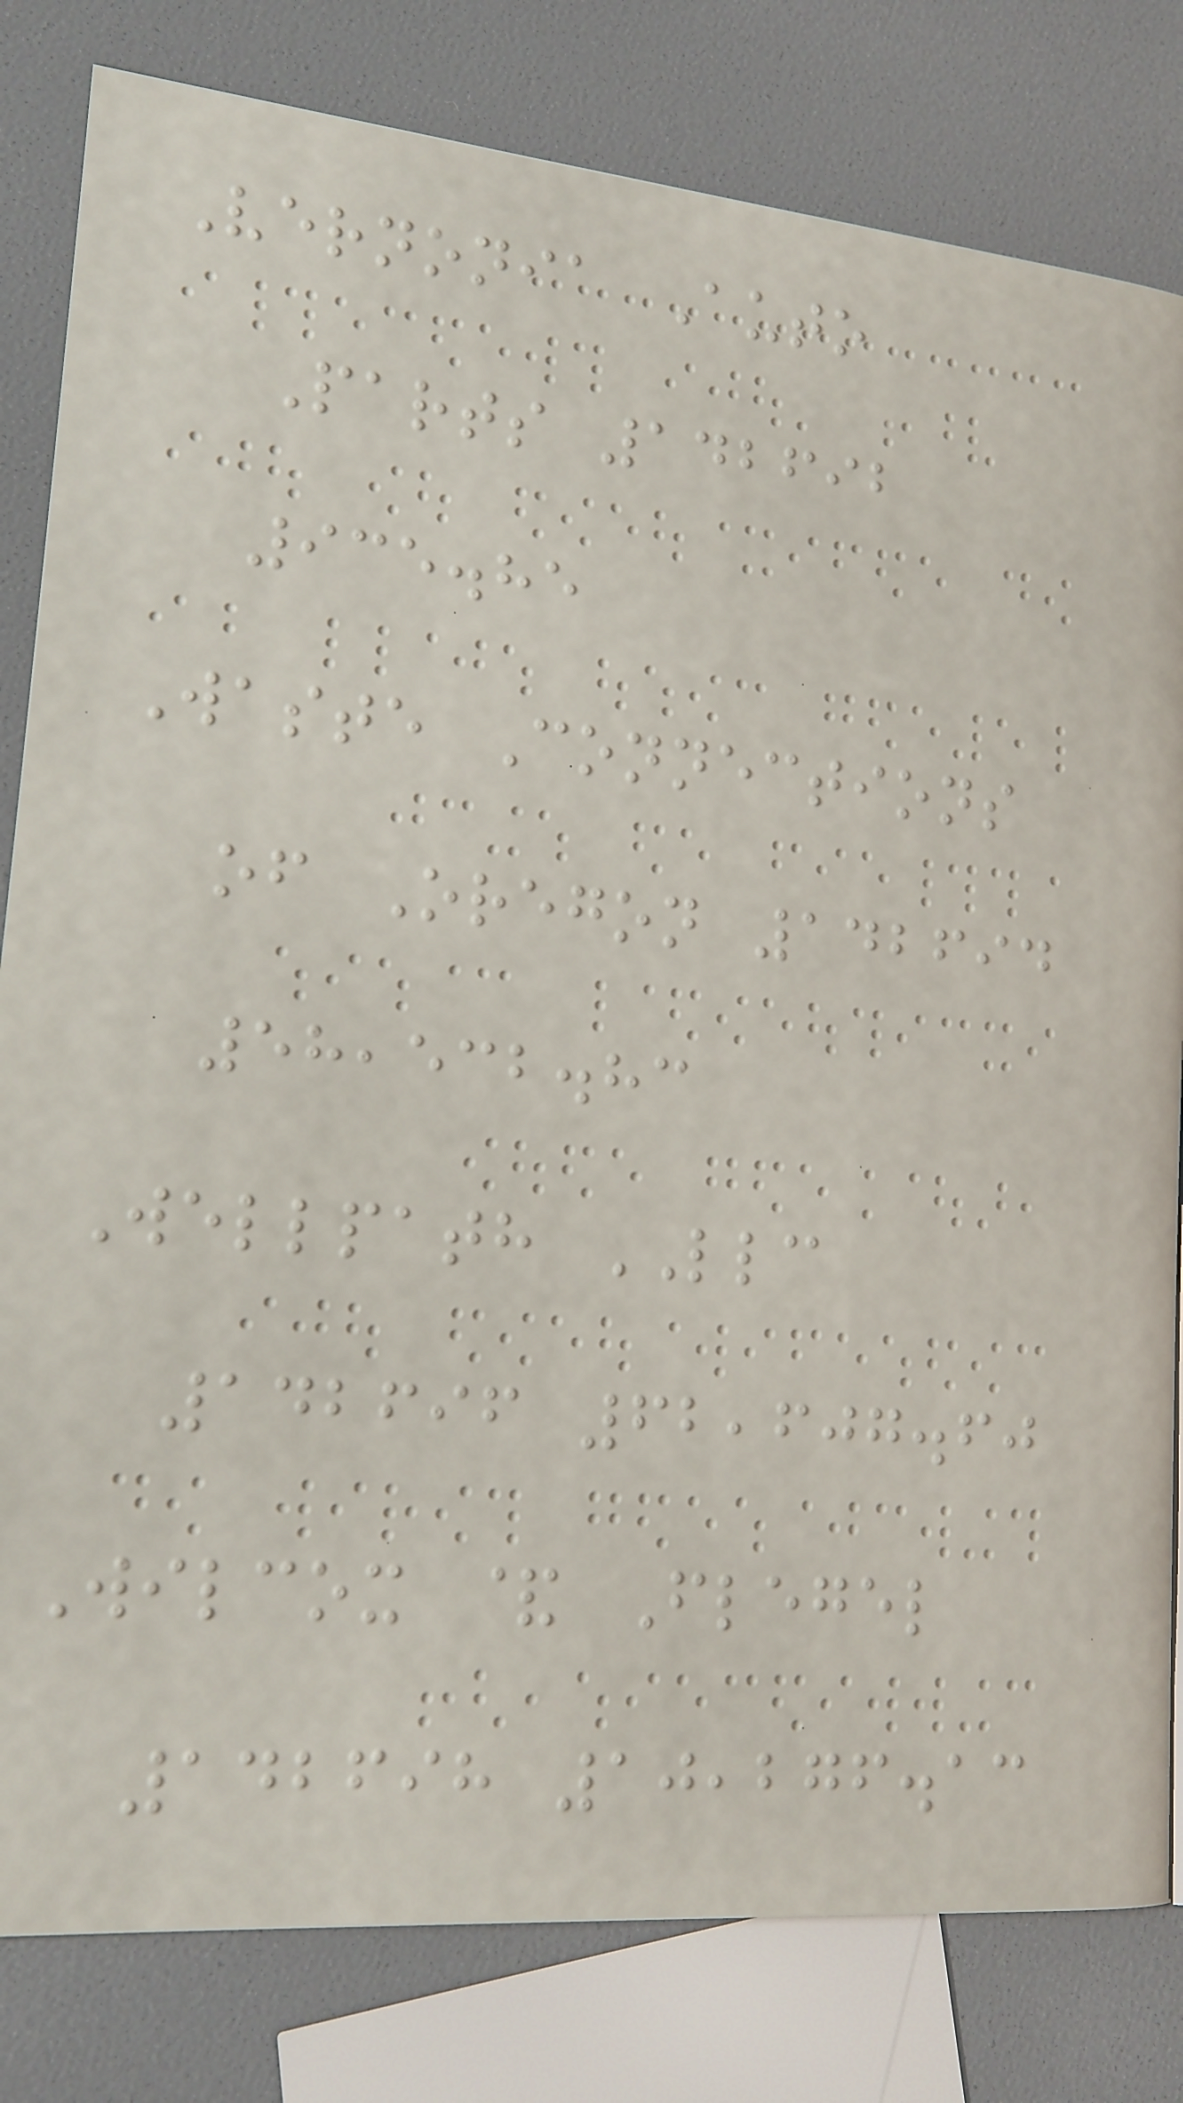Vernonia Auto
Parts 142692
935.85
Waste Connections
of Oregon 142694
58,532.83
Wellpath LLC
142696 62,607.60
Wilcox & Flegel
142698 10,276.13
